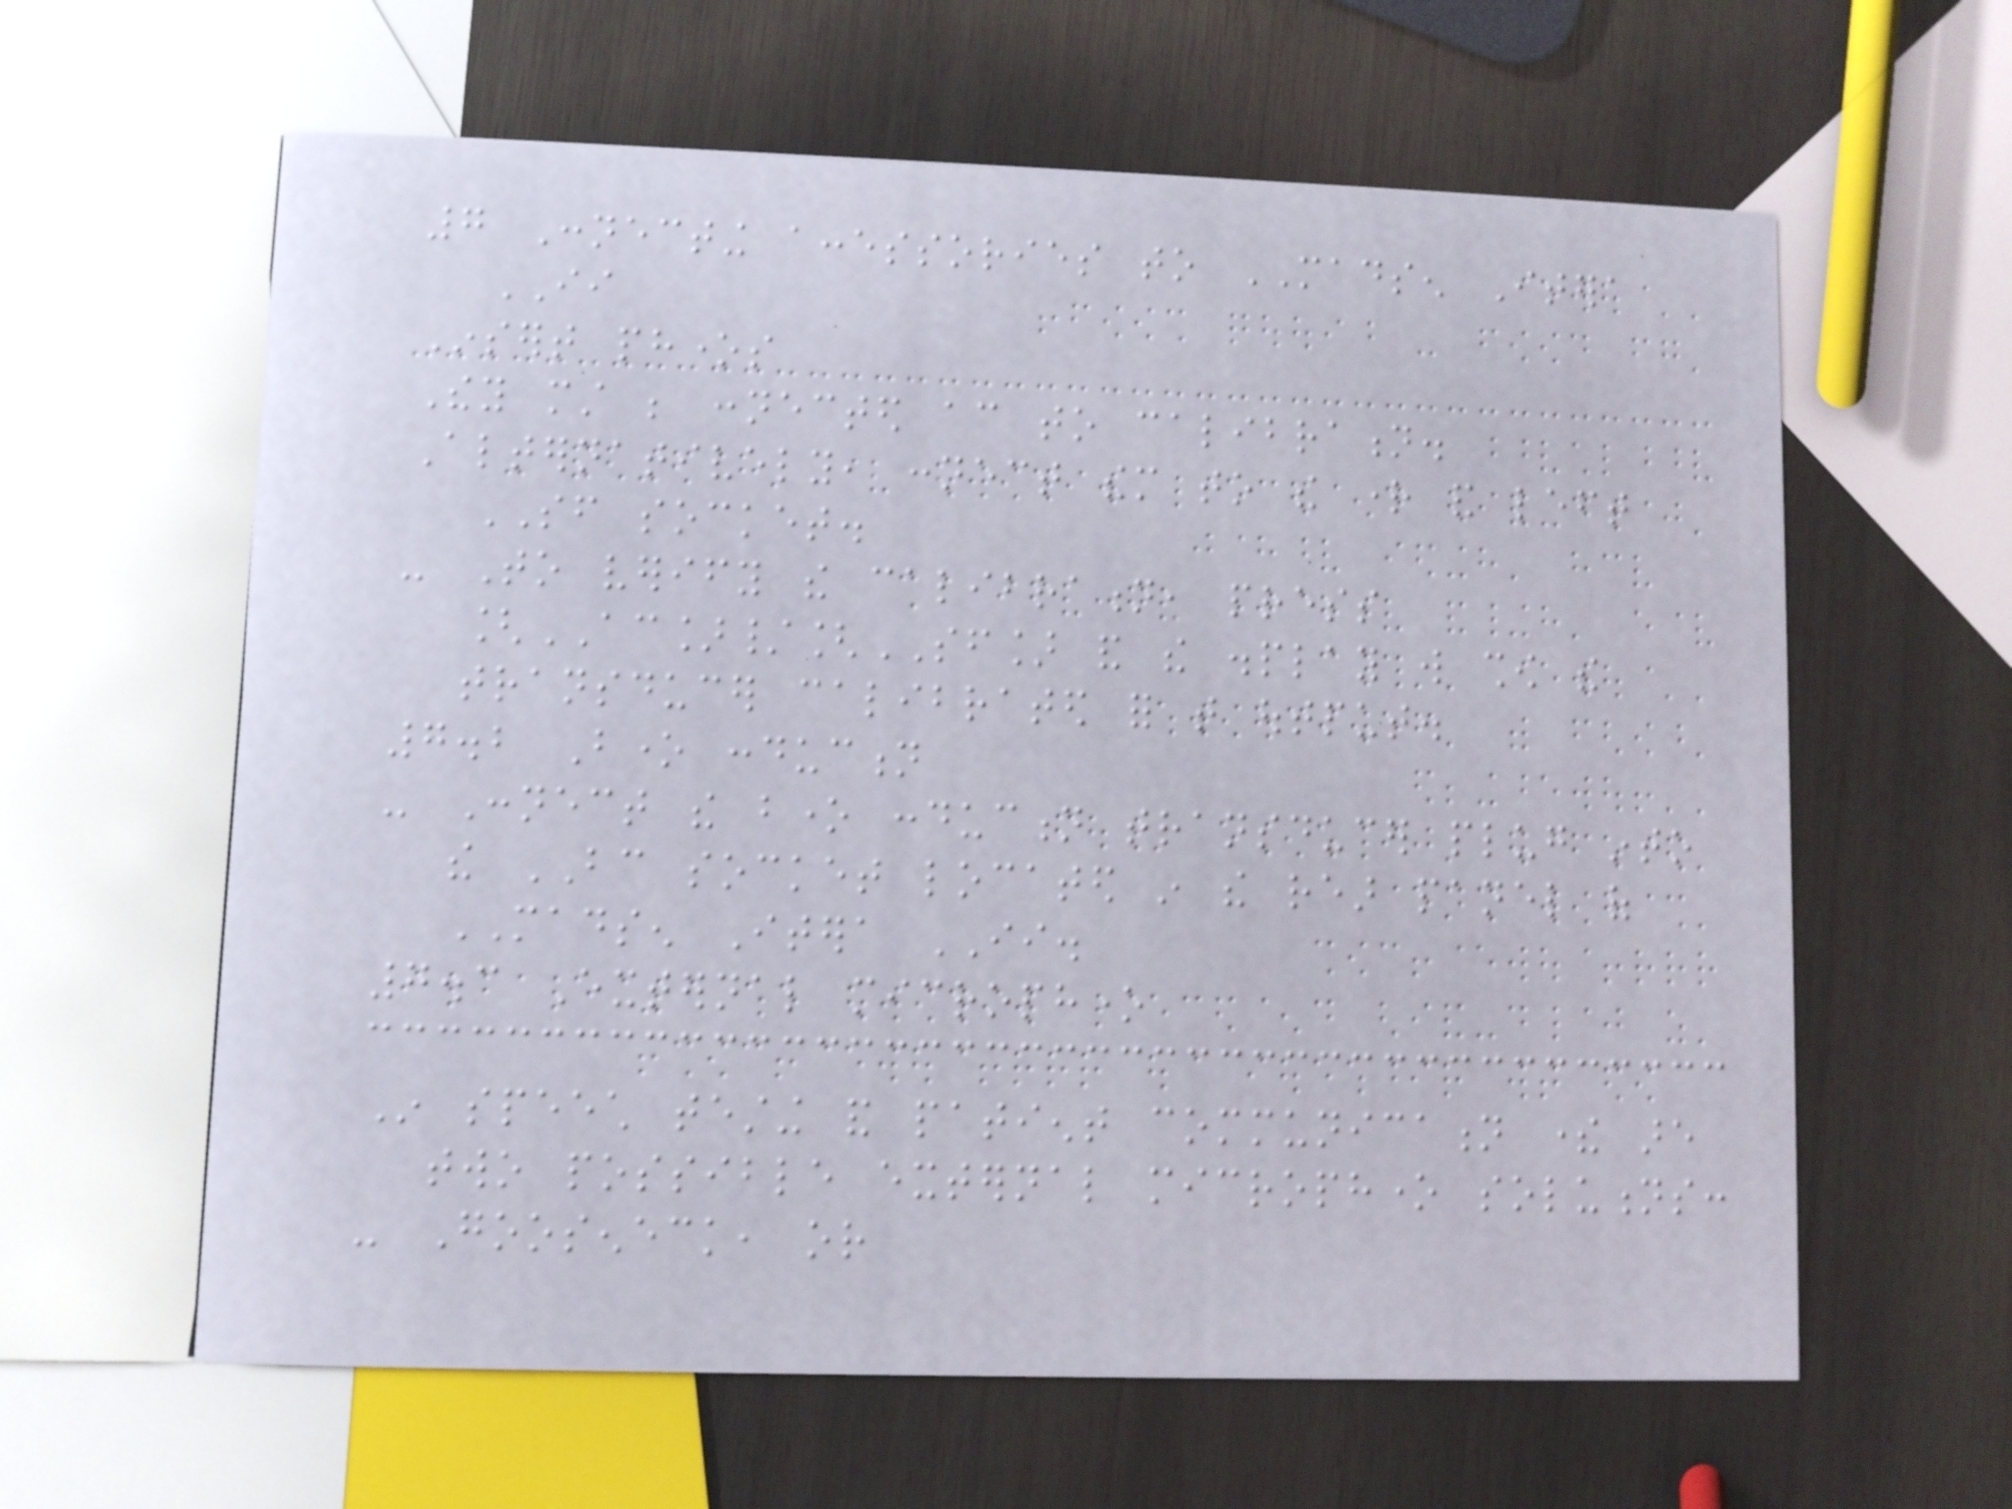7 Connecting accessories to MADSEN Itera
II
Insert phones
They must be connected according to calibration.
Alternatively, connect them to the right and left
SF socket.
- To verify the calibration, press
[AC]/[SF] and the display will show the
transducer calibrated for that output.
7.2 Bone conduction
- Connect the bone conduction transducer plug into
the BC socket located in the rear panel of
MADSEN Itera II.
7.3 External microphone
In speech testing and patient communication there are
two possible external microphone solutions:
- Gooseneck, or
